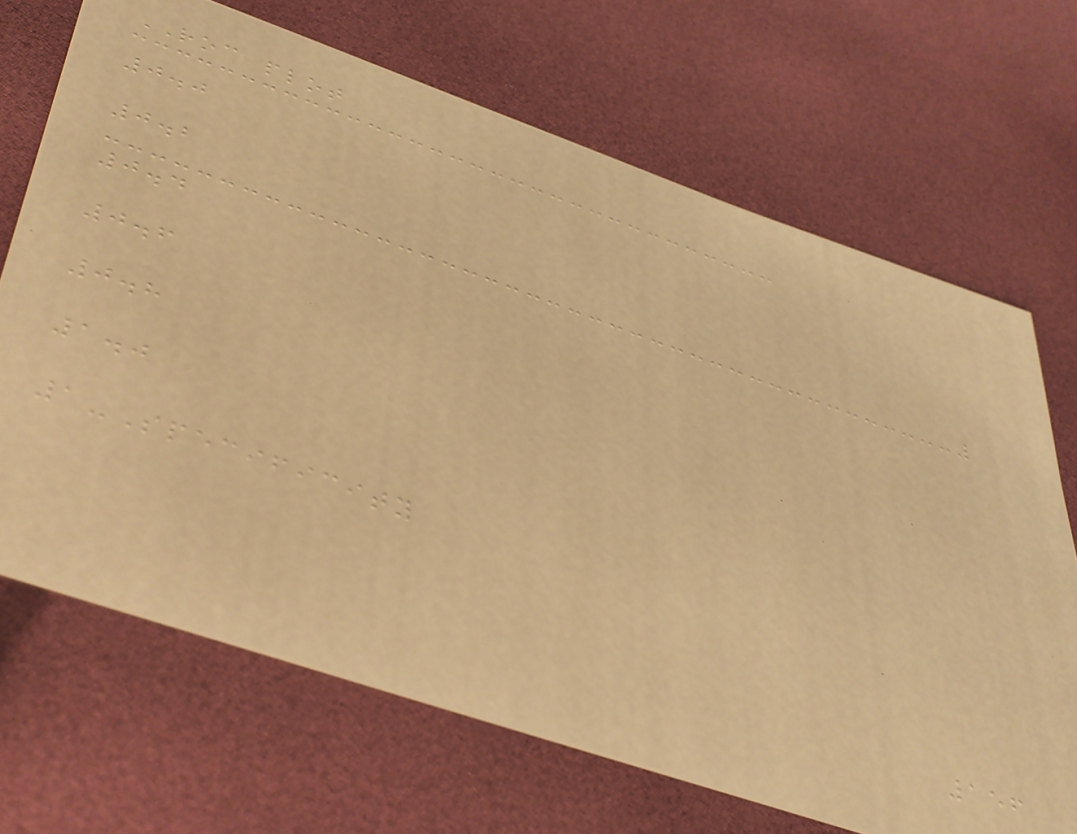ROC plot
0.0
0.2
0.4
0.6
0.8
1.0
1-Specificity
156
